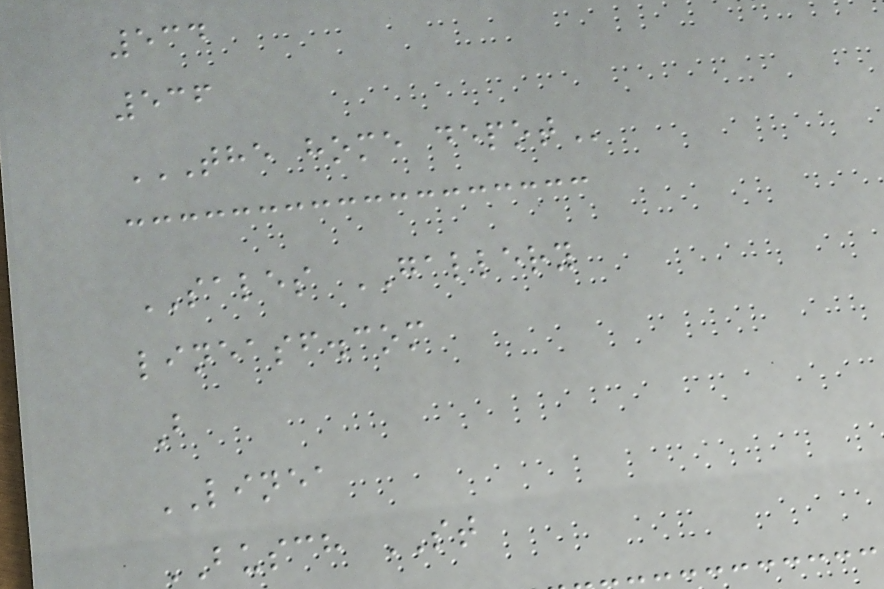534
536
THE HOME DEPOT
SALES GALLERY
lineasf.com
B
LINEA
BUSCH ST
